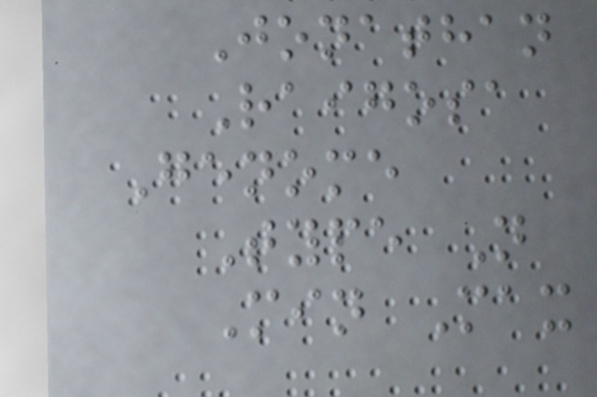Jonathan
Raigosa
Genome
Type N
Min Max
